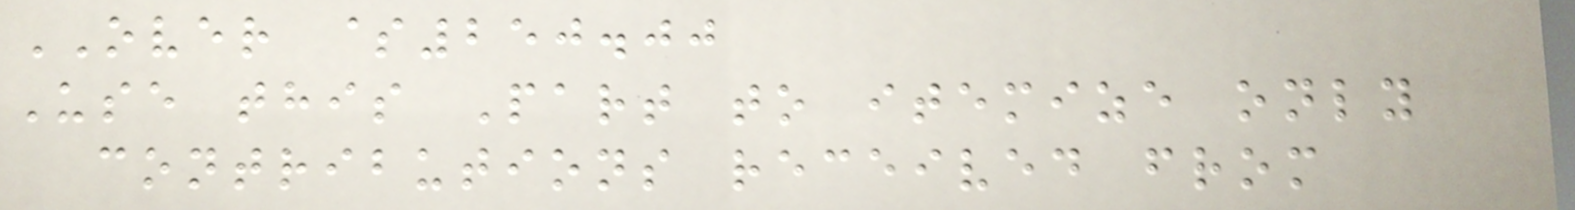OVER $250.00
Use this Part to itemize only
contributions received from
